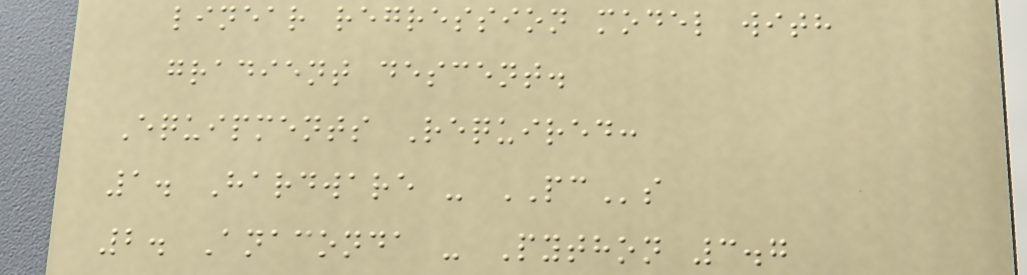linear regression model with
gradient descent.
Equipments Required:
1. Hardware - PCs
2. Anaconda - Python 3.7
